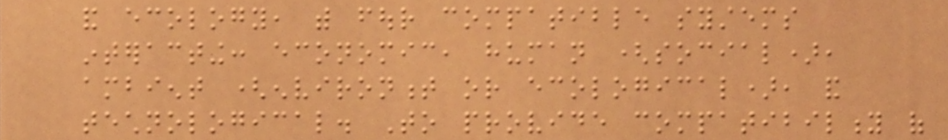and ecology, with four compatible systems
interacting: economic, human (social),
ambient (environment or ecological), and
technological. To provide compatibility of
